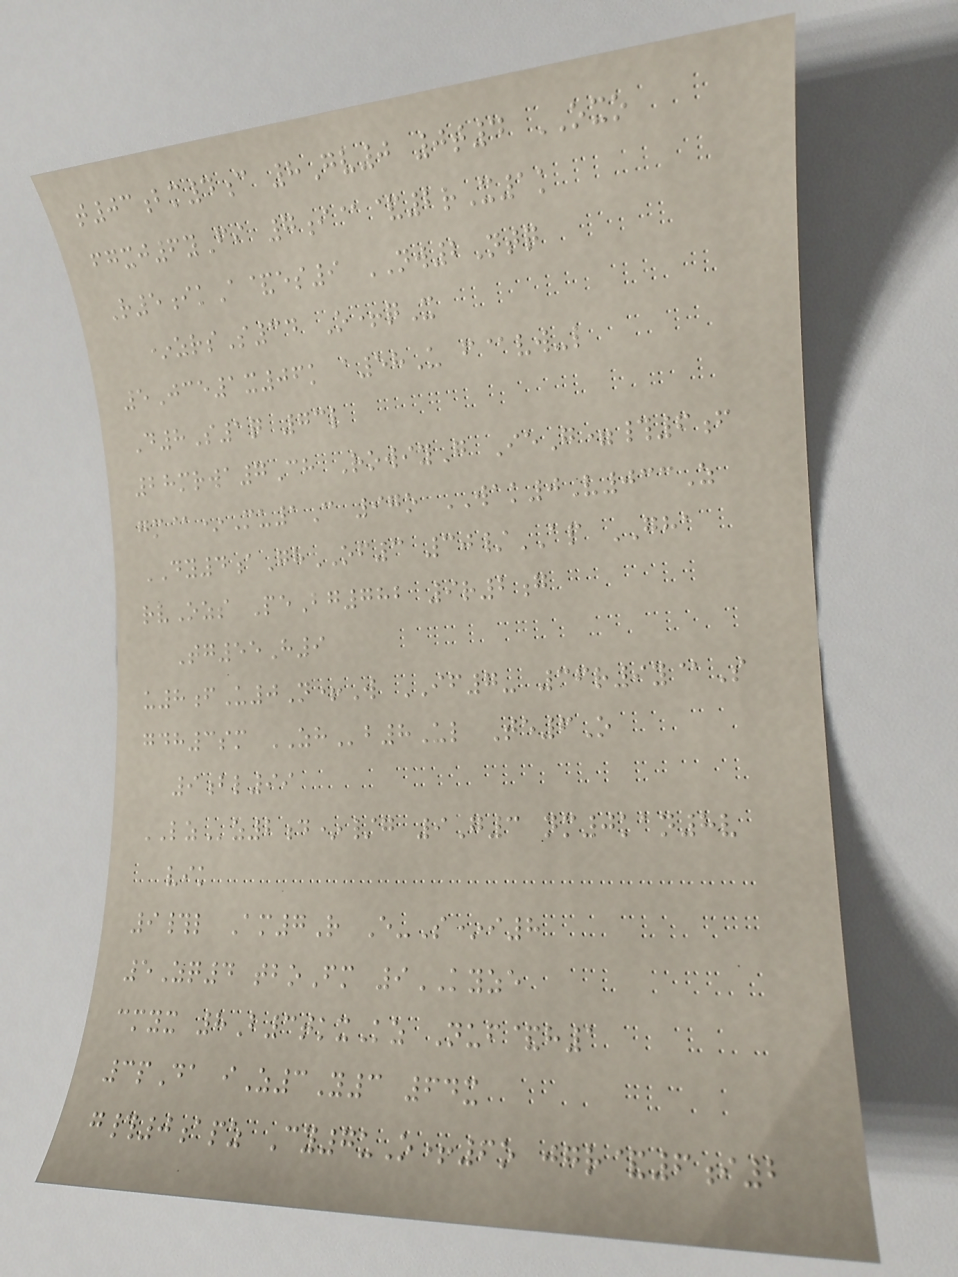t03bm4c 8Gv0 0t4 OXO
fgxj6yFi 7i@&2rX1k
R5ikA&es9 NW2Ntq
*zrsS34 O+qX
5Jce1x06k a58U f@vw-l
D8S1q 73l
28mrwa7Ch RowiyG IeG=#6f
gm@*Mu1C 97o WAK0V033Z
DY4aGhOF3 30/AP GHA
rvOzs PeBg782 9r2g
Tg55H9
u8fU0N+W IF7- 36r9y@S
gdh3sm ZHb8Ul Te6O
9bl99
LZz2d*/g 9G3 nm0kan8v
vik
9#l Am7R E-S*i8
5Zq4 tboFm 9KYZE
cmyx 8B3tkxKz Nuf&h1
3pDa iZ3Y3 64x
g#0apz Cy7uO+6o jgr&6i2
